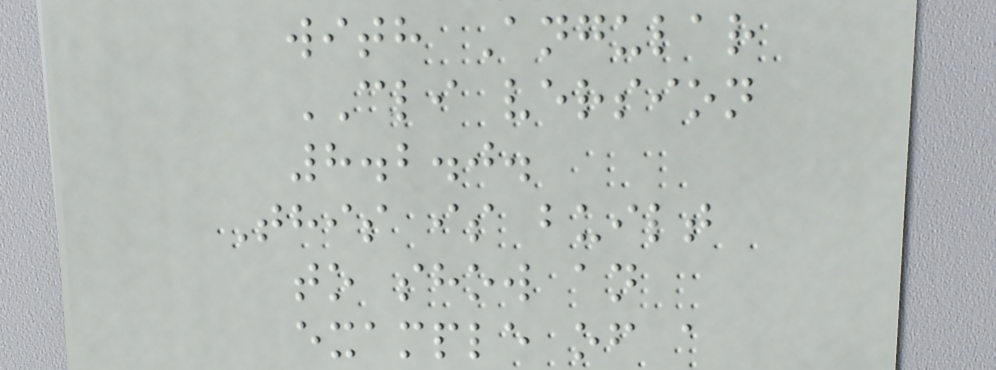with Angular
CLI version
8.2.0.
This is built
to show an
example of a
